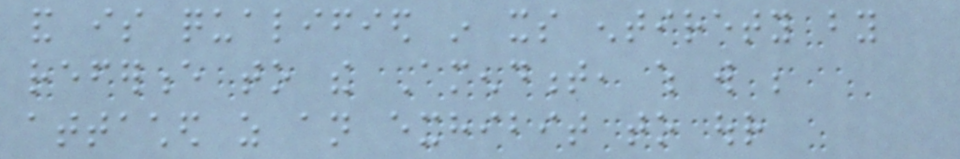and is qualified in its entirety by
reference to the Amendment, which will be
attached as an exhibit to our
